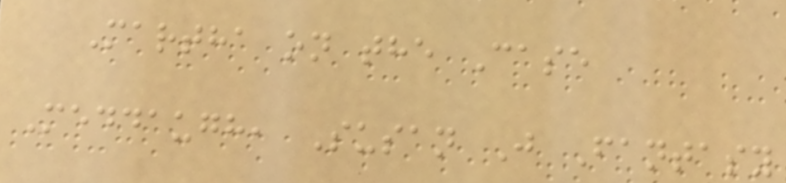Martha on the Case
Meddaugh, Susan J Fantasy
